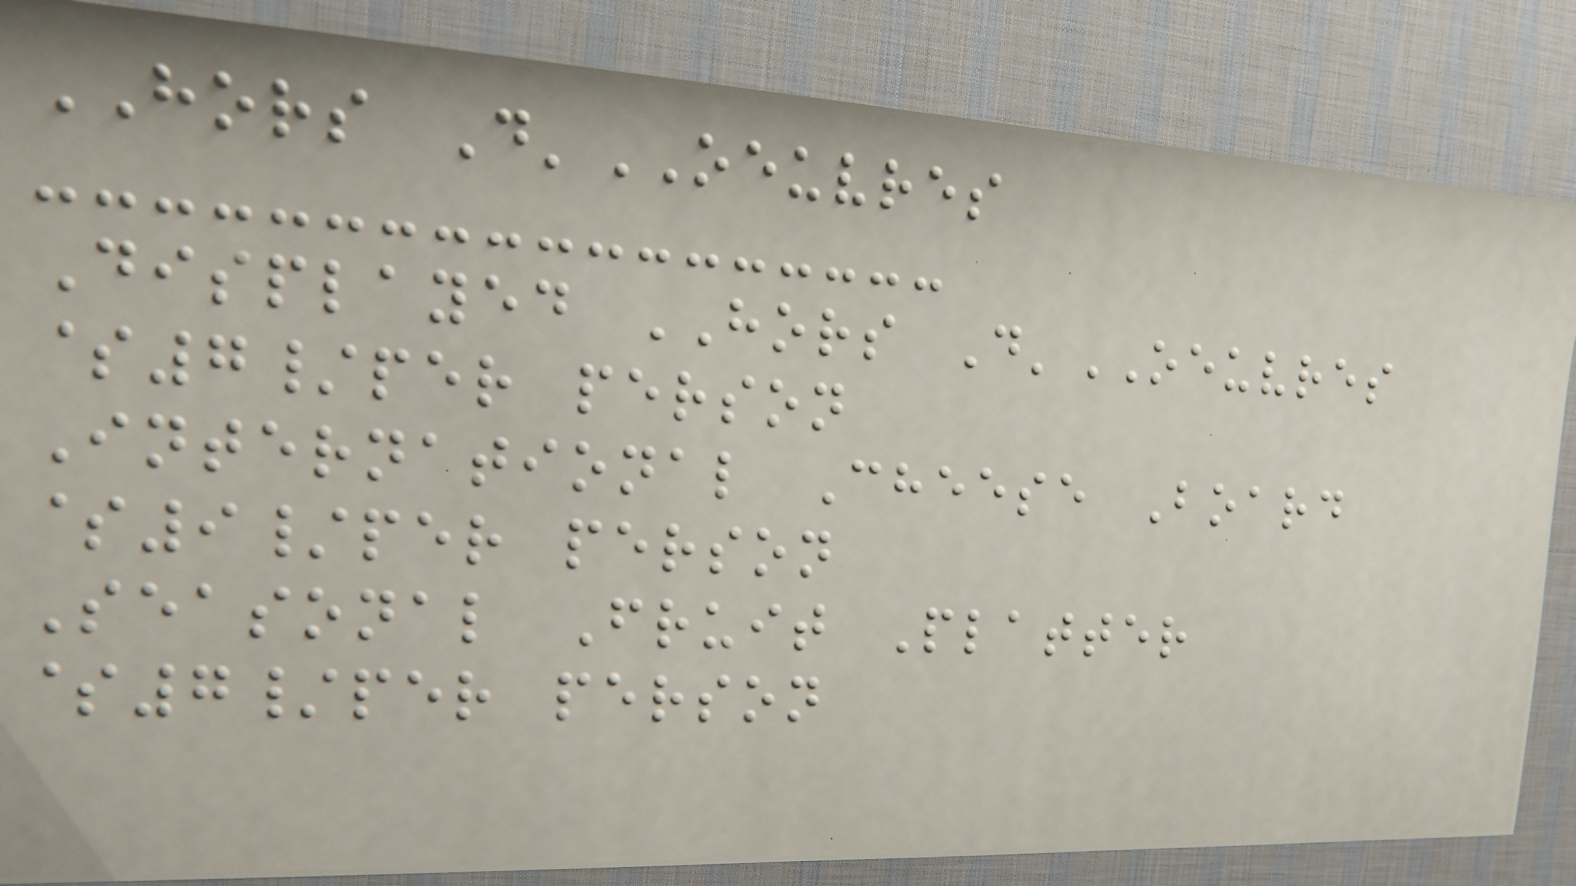HORS D'OEUVRES
Displayed HORS D'OEUVRES
$7/per person
International Cheese Board
$9/per person
Seasonal Fruit Platter
$7/per person
